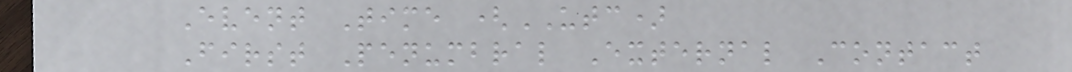Event Time (UTC)
First Penumbral External Contact
